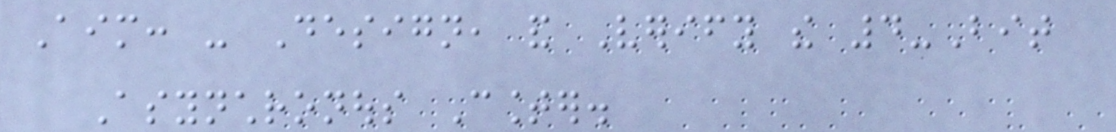Aim: - Design, and Verify the 4-Bit
Asynchronous Counter.
